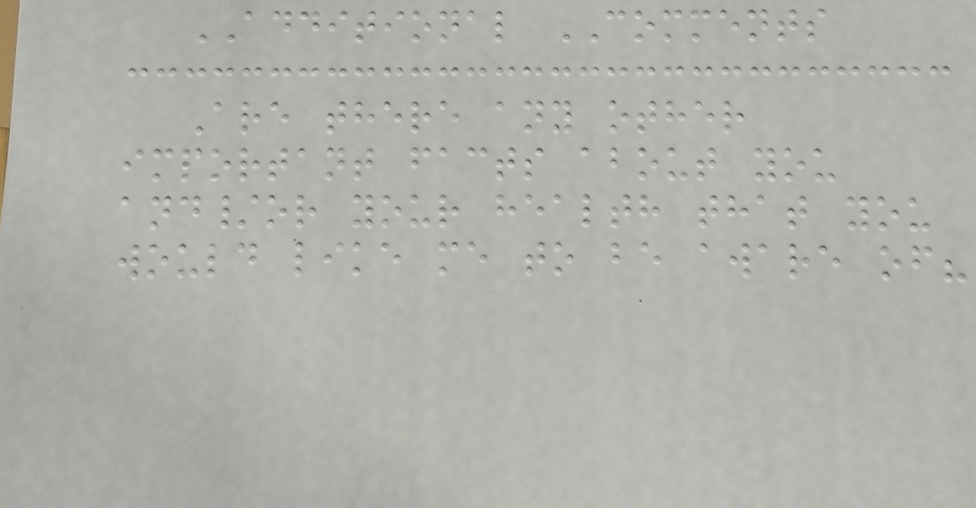ADDITIONAL COMMENTS
Are there any other
important facts about you
and/or your health that you
would like me to be aware of?
